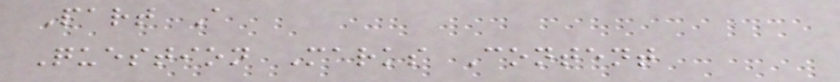Part A
Question Marks Content
